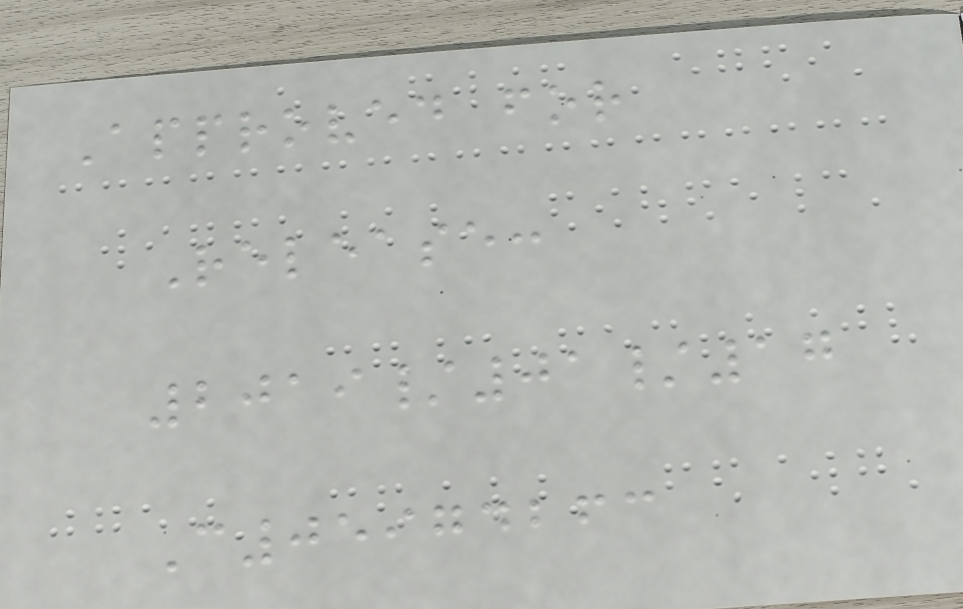Approved for
Release:
2019/01/17
C05974263
